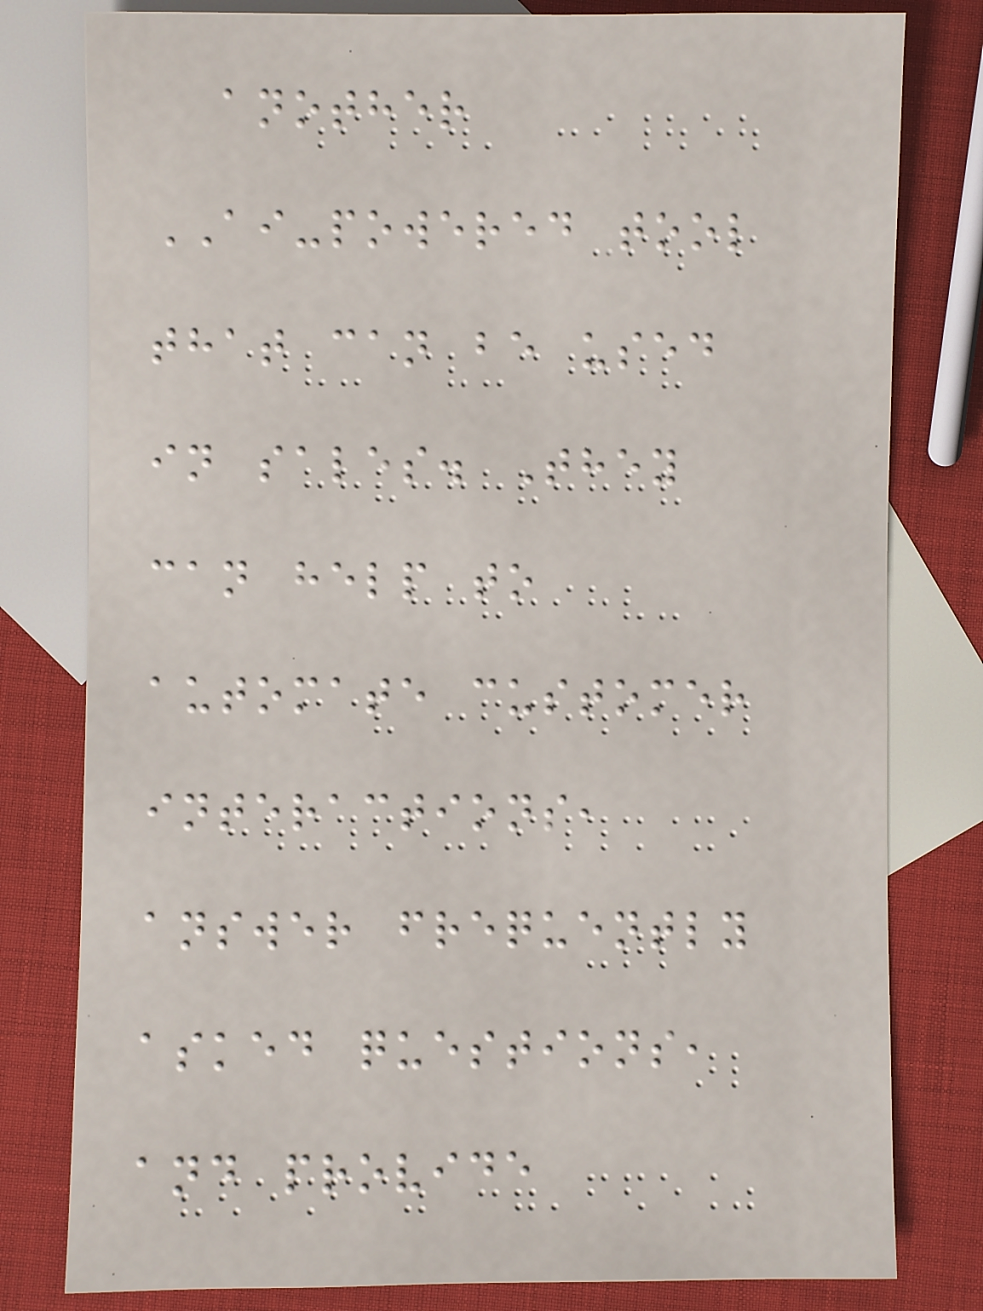another
AI-powered tool
that can be used
in sales. They
can help to
automate customer
interactions,
answer frequently
asked questions,
and provide
